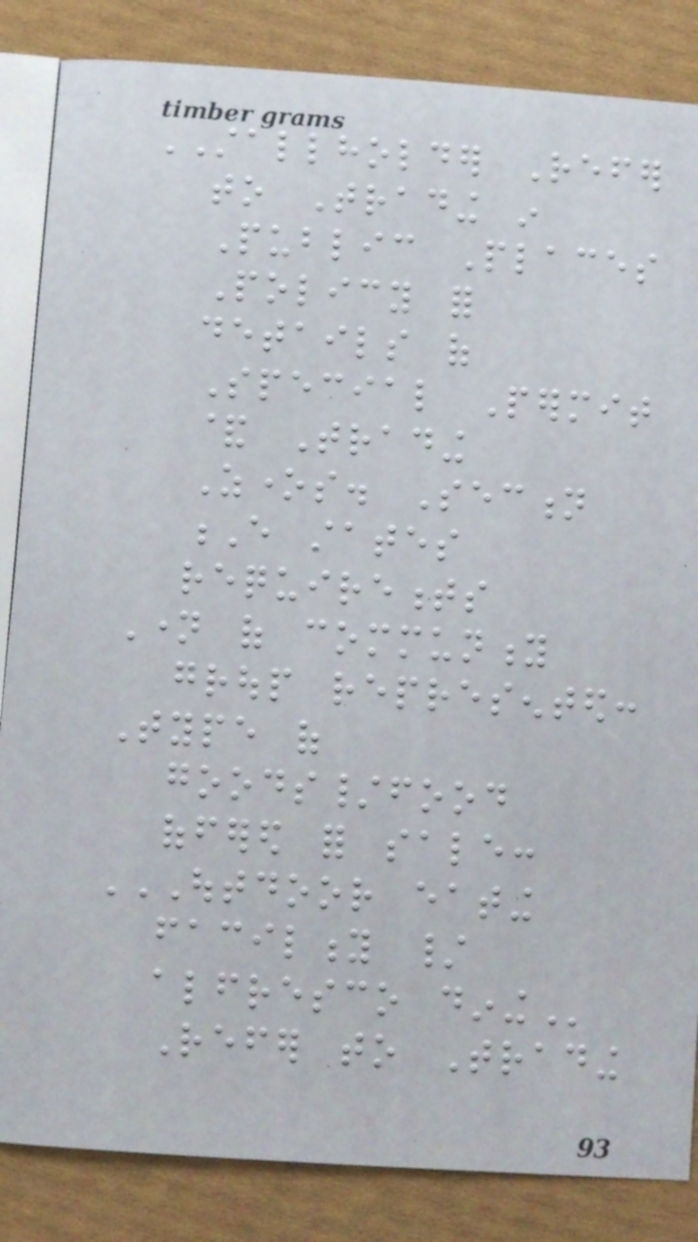STALLHOLDER Refer
to Trading in
Public Places
Policy for
details of
Special Permit
& Trading
Zones. Section
E states
requirements
Name of community
group represented:
Type of
goods/food
offered for sale:
OUTDOOR EATING
FACILITY /
ALFRESCO DINING
Refer to Trading
